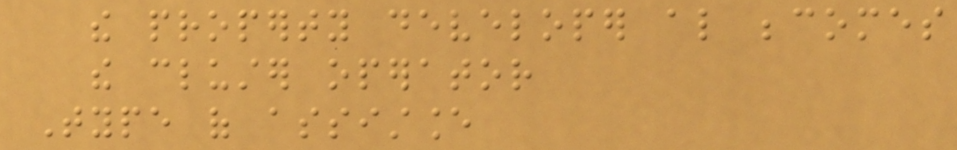the property developer also becomes
the cluster operator
Type of assistance
